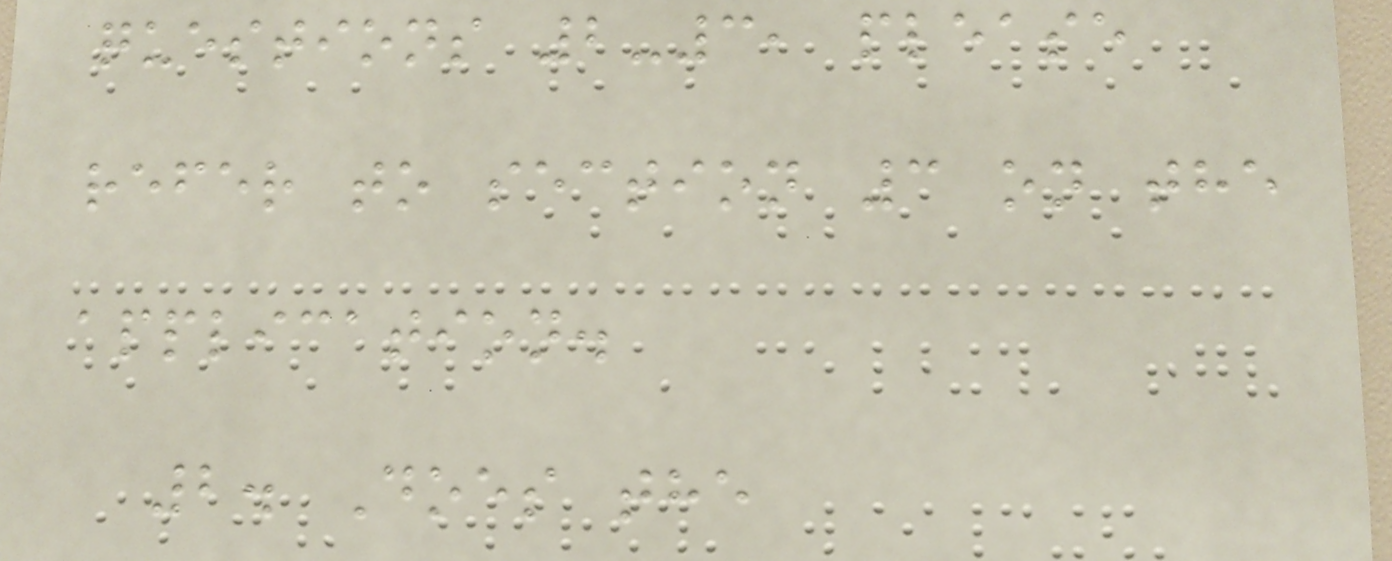questions 2-3, please
refer to section 3 on the
application.
2. Does the
